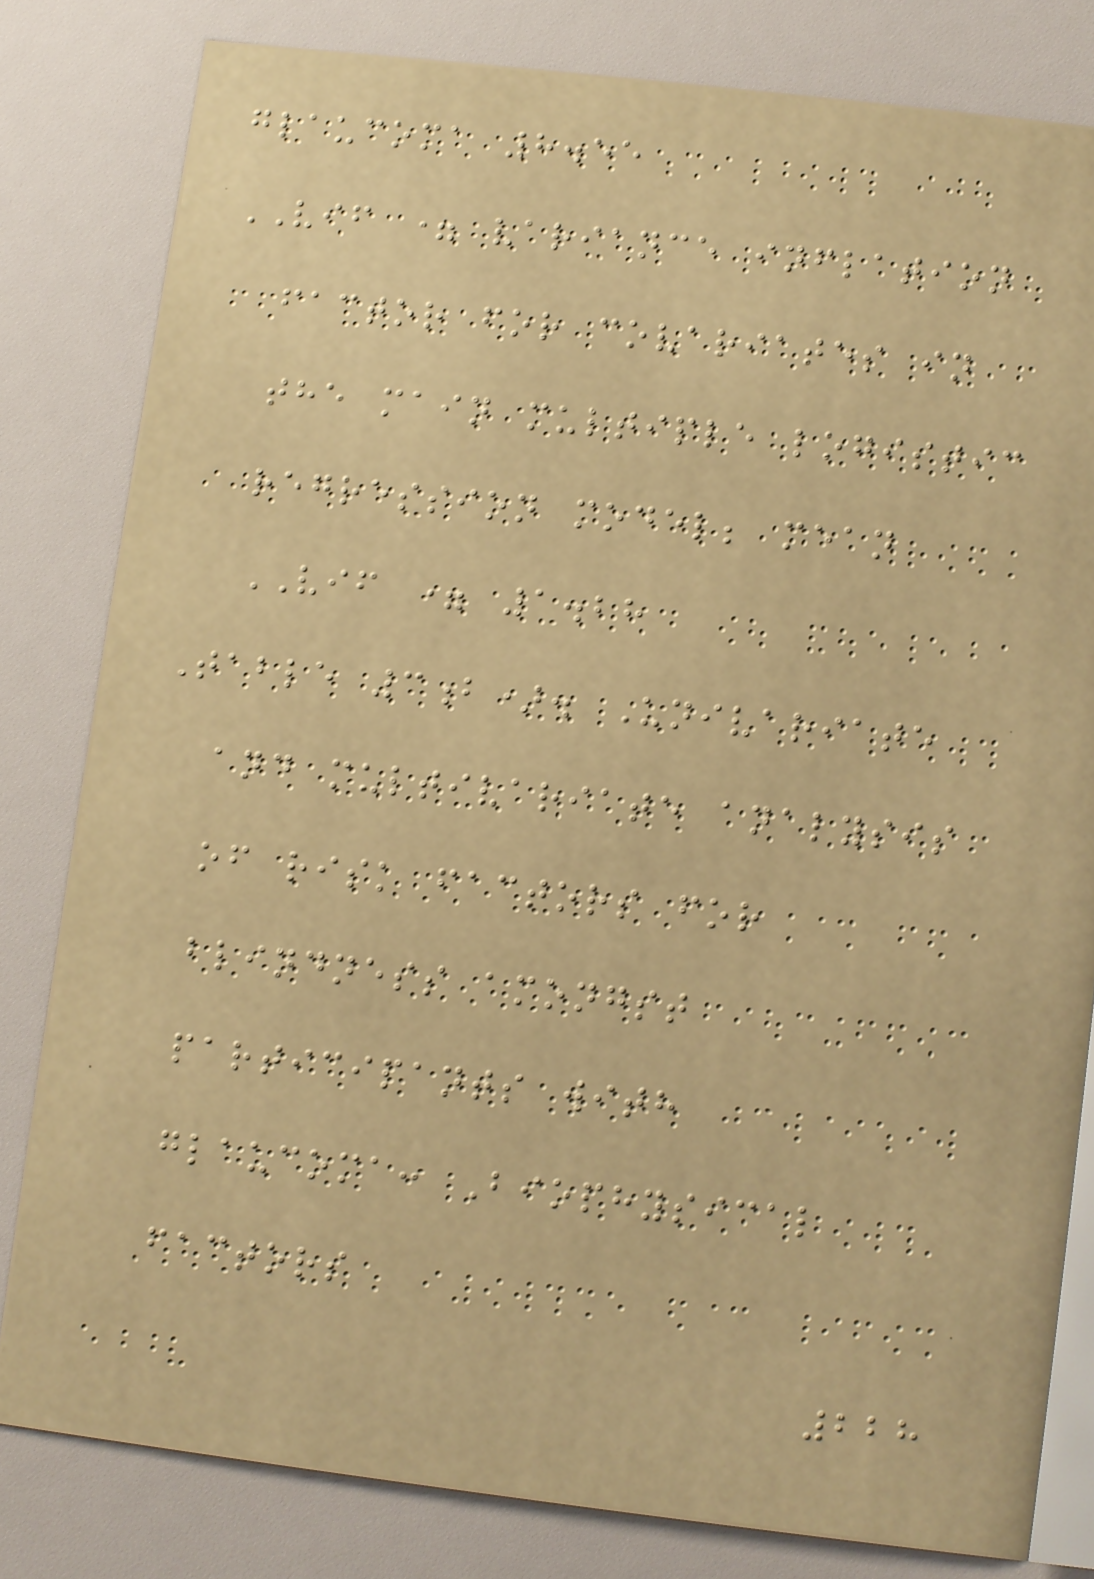glaucoma 8.55
VIF = variance inflation
factor for covariates in
the main multiple logistic
regression model; mean
VIF = 1.28
Table 3b). Univariate
and multivariate analysis
of risk factors for
blindness amongst
participants with
glaucoma: Biophysical
factors
228
